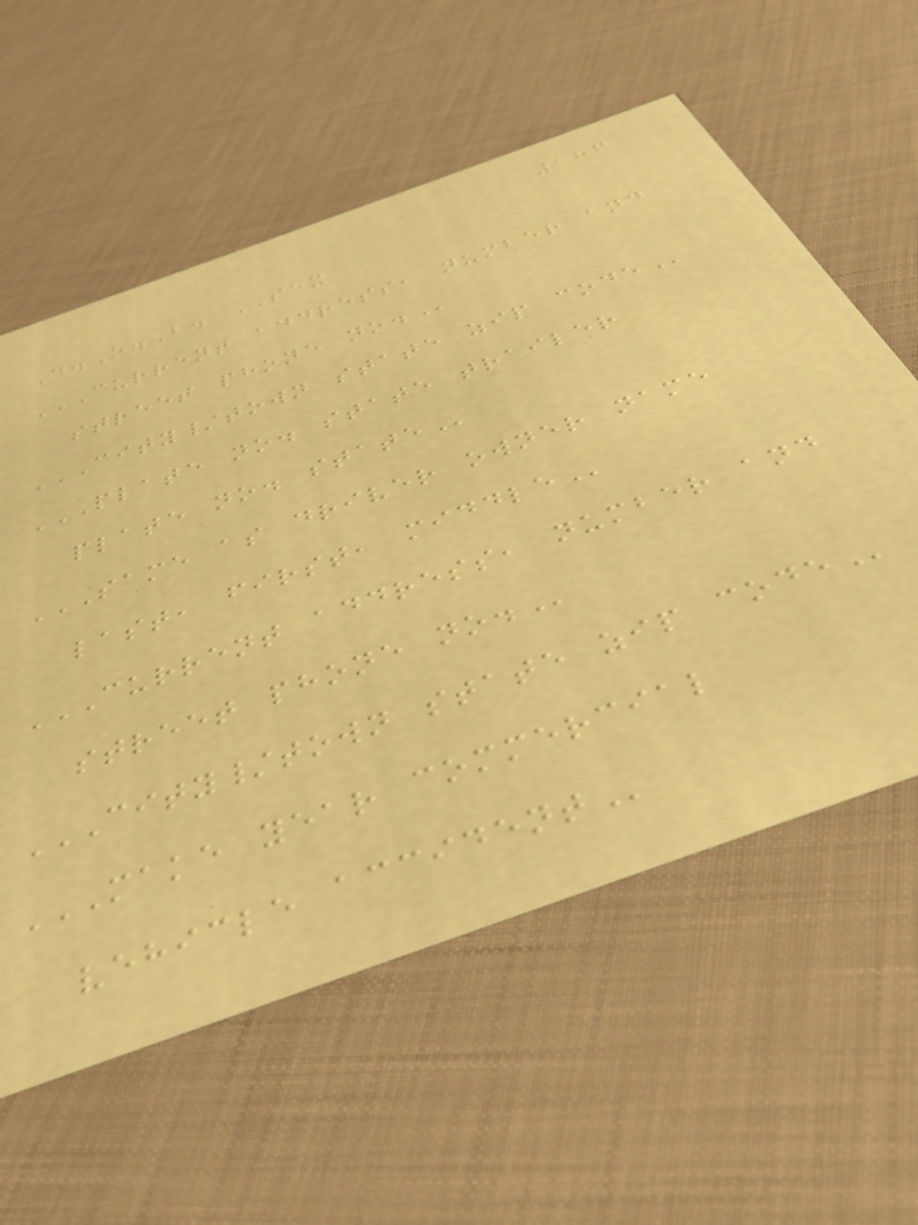186
D.O.B. SEX
CURRENT ADDRESS, NUMBER AND
STREET PHONE NO.
CITY/TOWN STATE ZIP CODE
PLATE NO. STATE TRAILER
PLATE NO. STATE
SAME AS DRIVER OWNER NAME
LAST, FIRST, MIDDLE
CURRENT ADDRESS, NUMBER AND
STREET PHONE NO.
CITY/TOWN STATE ZIP CODE
MAKE YEAR COMMERCIAL
VEHICLE ACCIDENT
